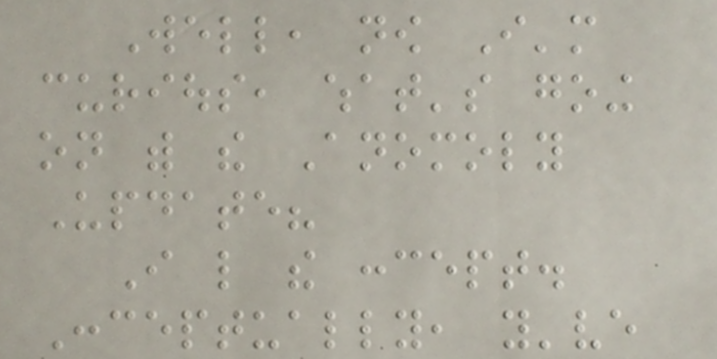Well, now I'm
curious, what's going
on with the Anomoly
Update?
I like the concept.
Conceptually, you've
